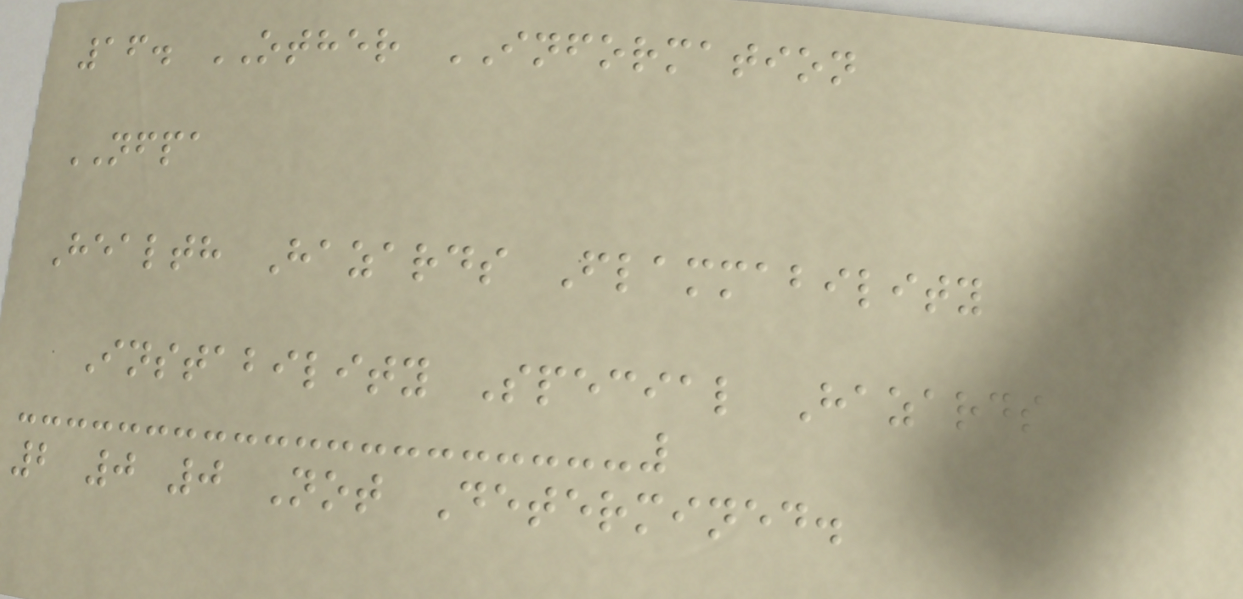16. OTHER INFORMATION
NFPA
Health Hazards Flammability
Instability Special Hazards
2 0 0 Not Determined.
